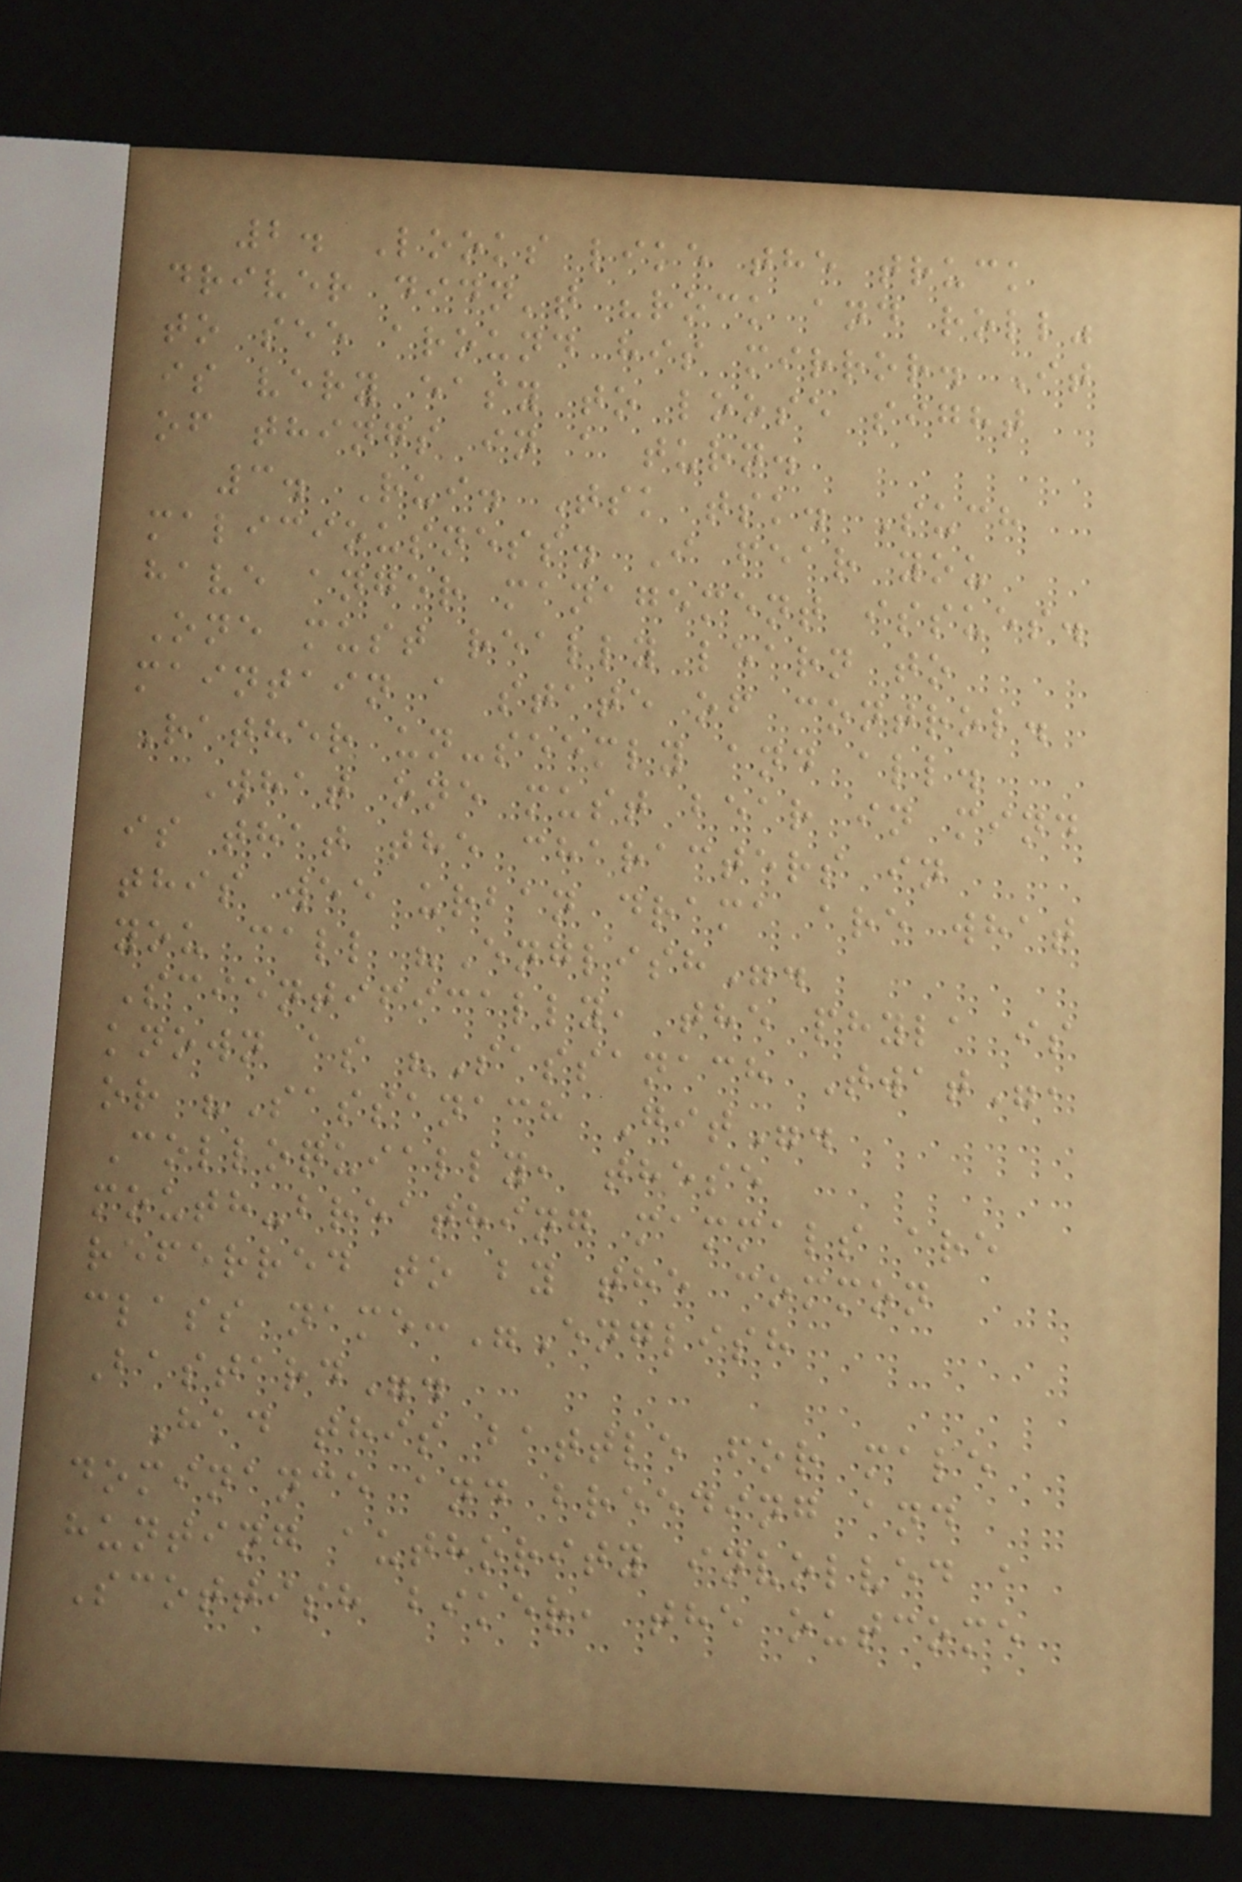2. Looks like the truck
driver didn't "rock and roll"
to see around his mirror. It
is very easy to loose sight
of things in a turn.
3. Rui. Tsk tsk. Such
maliciousness. I fear you
have anger management issues.
One must really learn to
maintain a state of control.
Rather un-seemly and all.
What one must bear in mind
is that the characters in
this wee urban drama are what
you call "English".
Scientifically, the phyla is
known as "Sassanach Twat",
or "Sassanach Git".
Colloquially, these
mouth-breathing mammals are
referred to by the common
class name:"English
Bastard".
Had this battle for male
dominance and breeding and
hunting authority involved a
Scottish biker, the outcome
